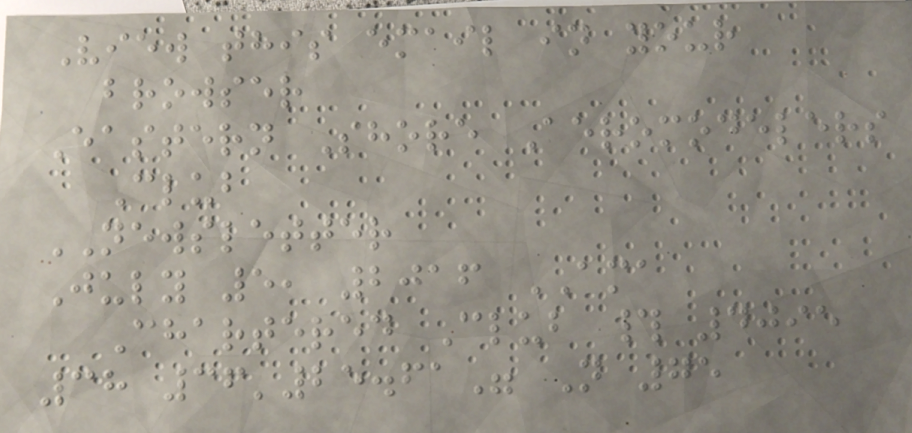View this email in your
browser
Eastern Shore Aeromodelers
Club
NEWSLETTER
July 5, 2016 AMA
Chartered Club # 4095
38 36'25.61" N 75
